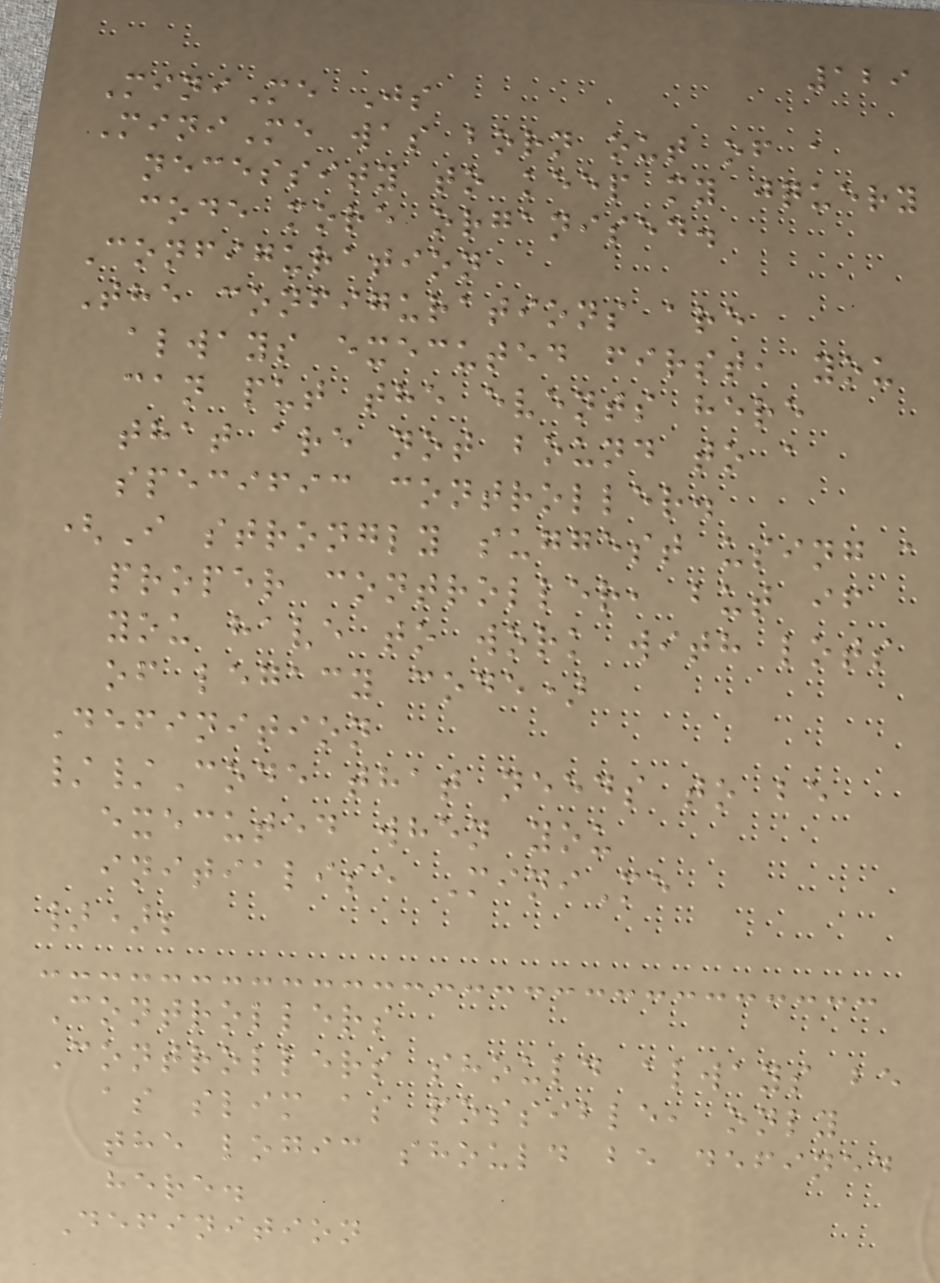129
MiniMe Js
MiniMe was born out of a
necessity to keep my jquery
code more organised.
Configuration
The configurations are
always executed first, you
can put the events here
that are not bound to a
specific controller.
(I strongly suggest using a
proper controller, but if
you have to work with lots
of legacy code)
Definition
//Code that needs to be
executed when you
initialise MiniMe
});
Controllers
Controllers should always be
as slim as possible, only
the logic should be defined
here.
Definition
